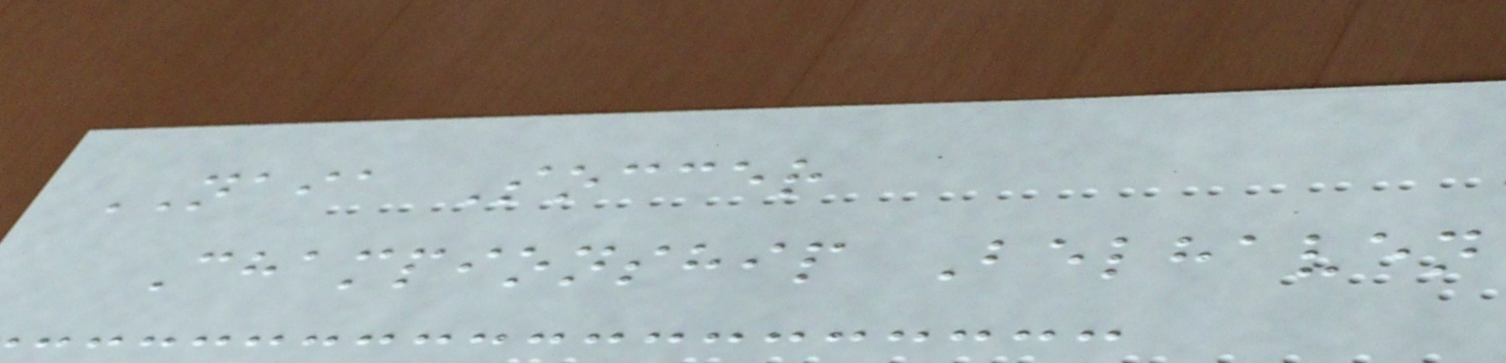NAIA Soccer
Championship Belhaven
